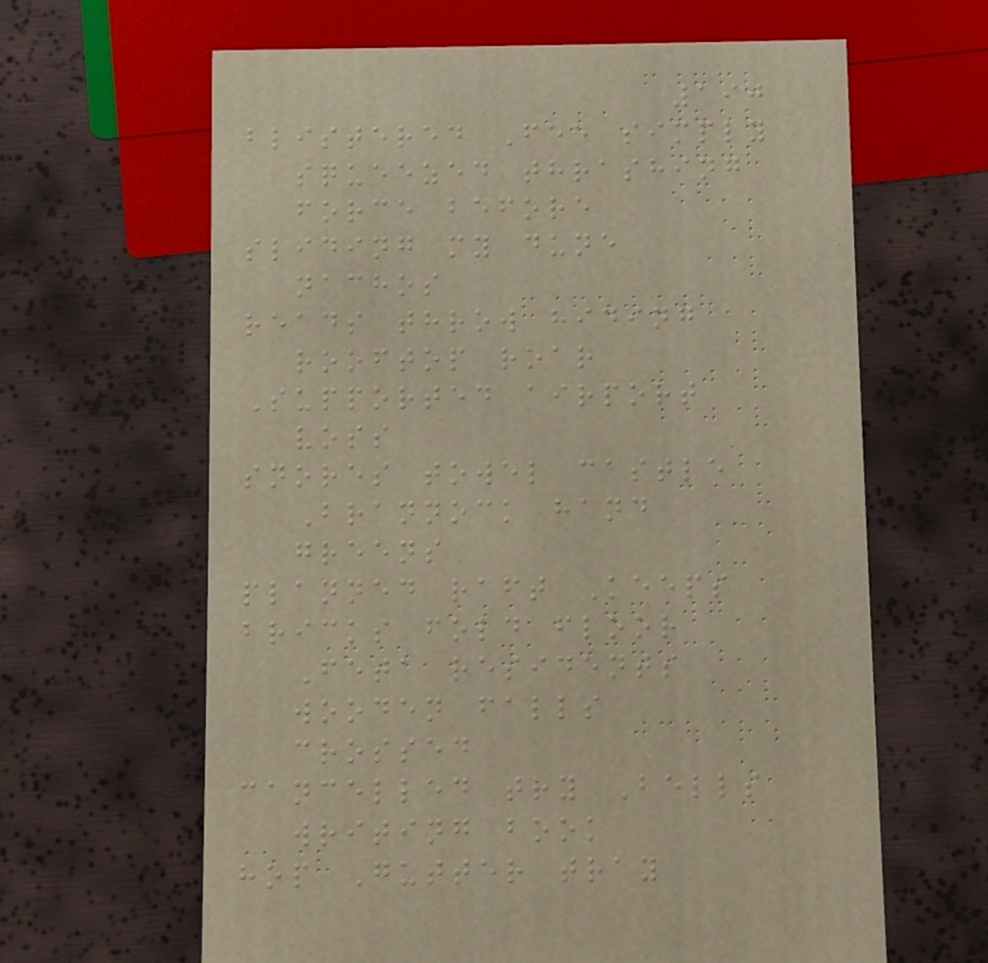190
blistered Fee simply
squeezed thrashing
force before
sliding my dune
nachos
reads throw hiding
rooftop roar
Supported airport
voss
snores towel castle
Brannock hand
greens
planned raft Keeps
bricks fold floor
Feta residents
wooden falls
crossed
cancelled try Bells
writing book
hop Gutter tray
